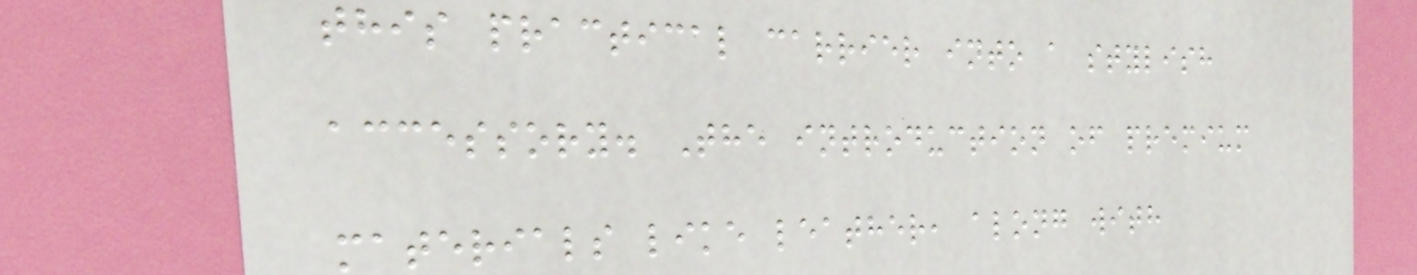this practical carrier into a stylish
accessory. The introduction of premium
materials like leather, along with
